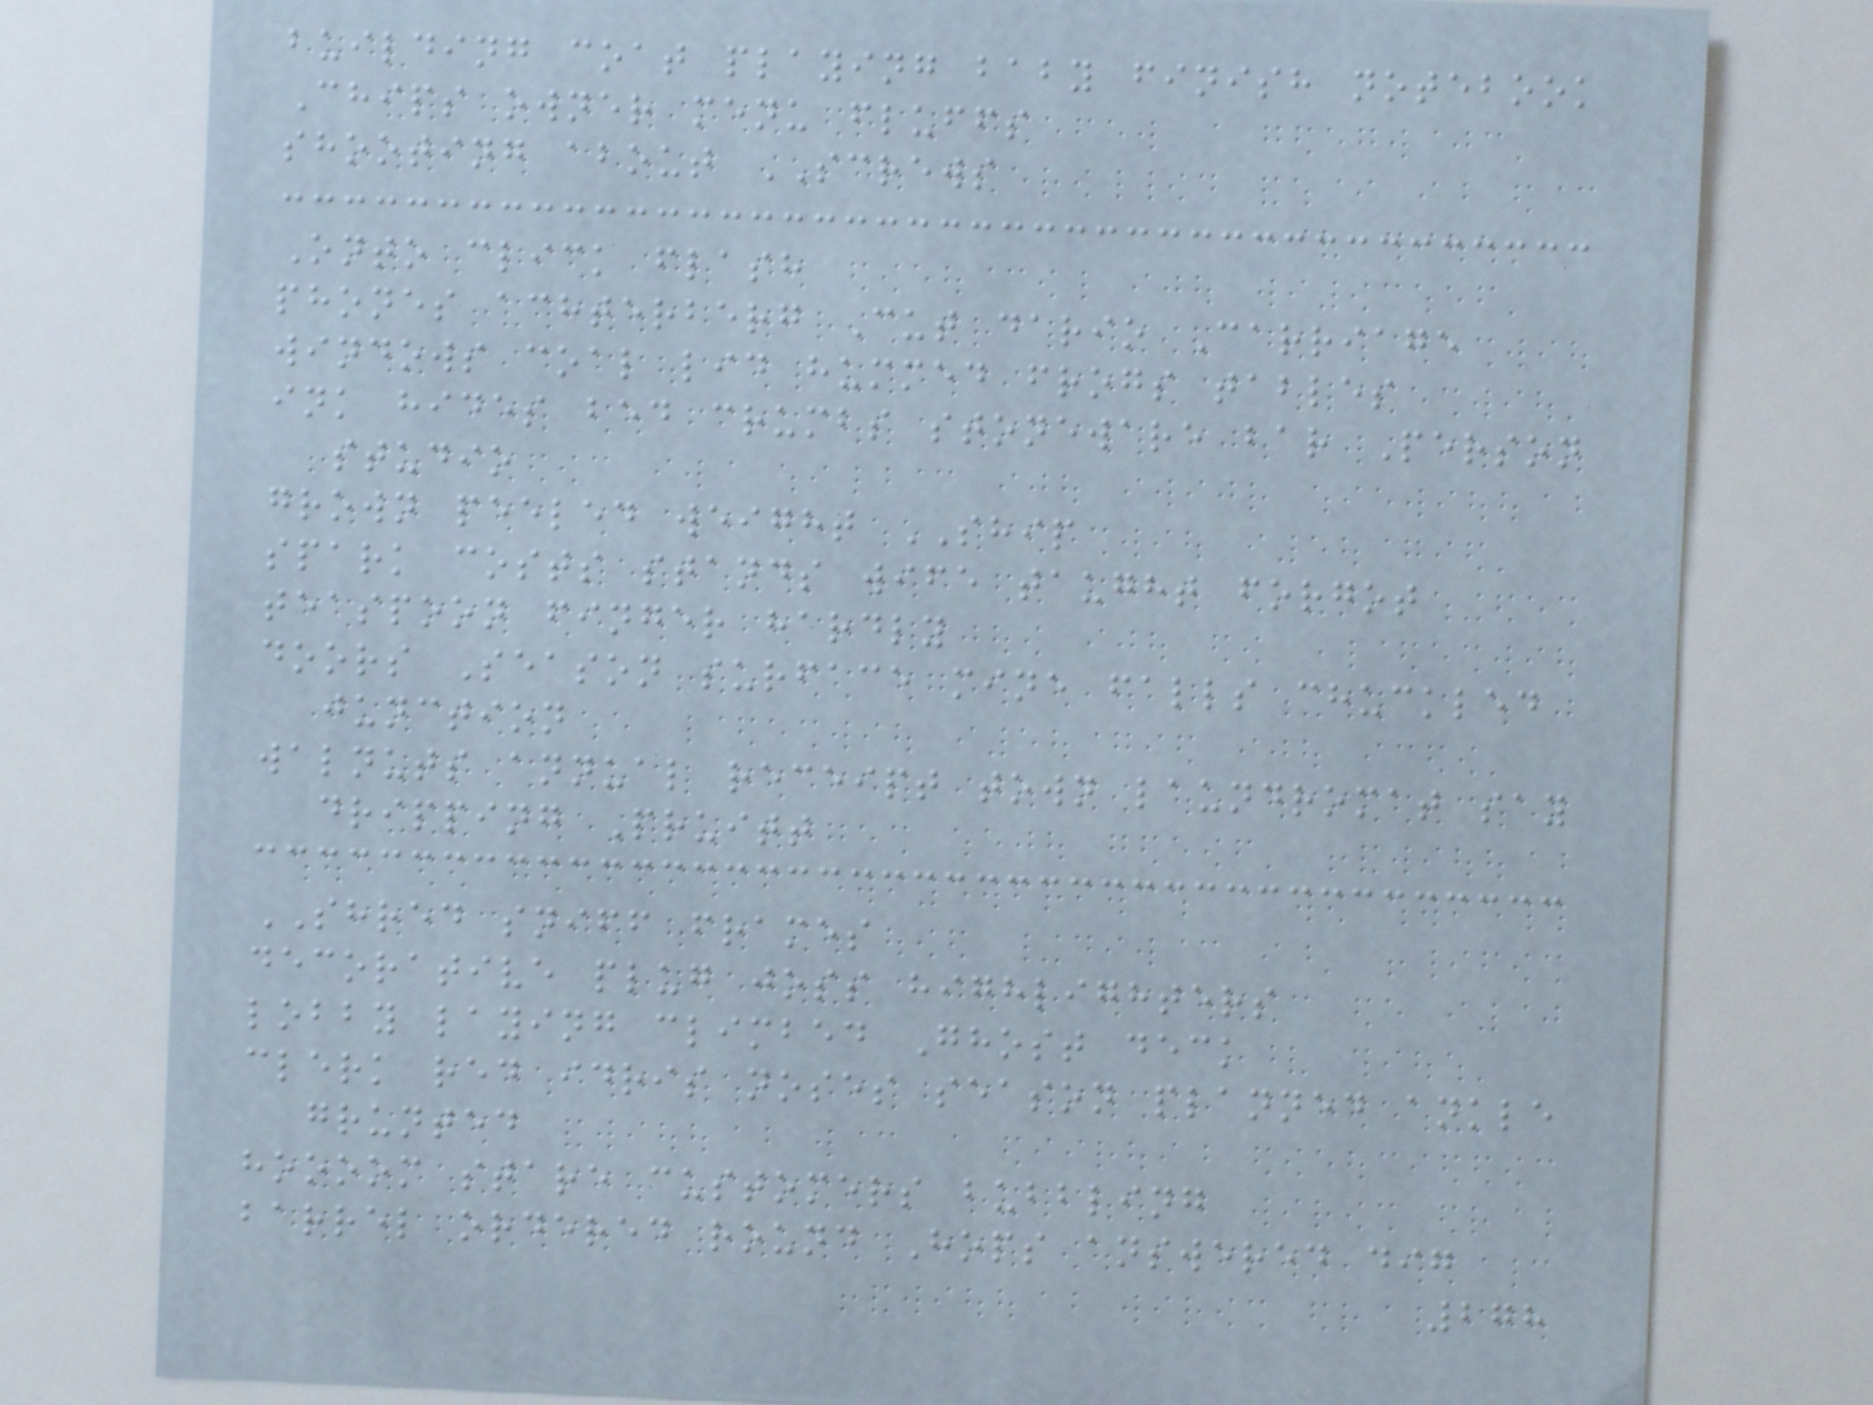building coat playing baby finish notebook
Chips owner menu fluffs
shooting about SCREWS
Onto click flash
phones achterberg Cut dario Carriage
windows coal lid hummed frogs tables
ink hides bed crumbs stoneware bar Person
studio
grown peeled weight SHIP
spark costs stands wife taught forgot
teaspoon finger hardly
doors Season surface mine falls chuckled
junction
walnuts annual receipt town laundromat say
dripping Pruitt
SHRED sniff frames
decorative plug joss highlighters
lobby laying climbed Ghost deck
clerk red idris noses season planned ankle
grunted
hoooom stare customers bubbling
barrel ordered round Hops answered dig
278
